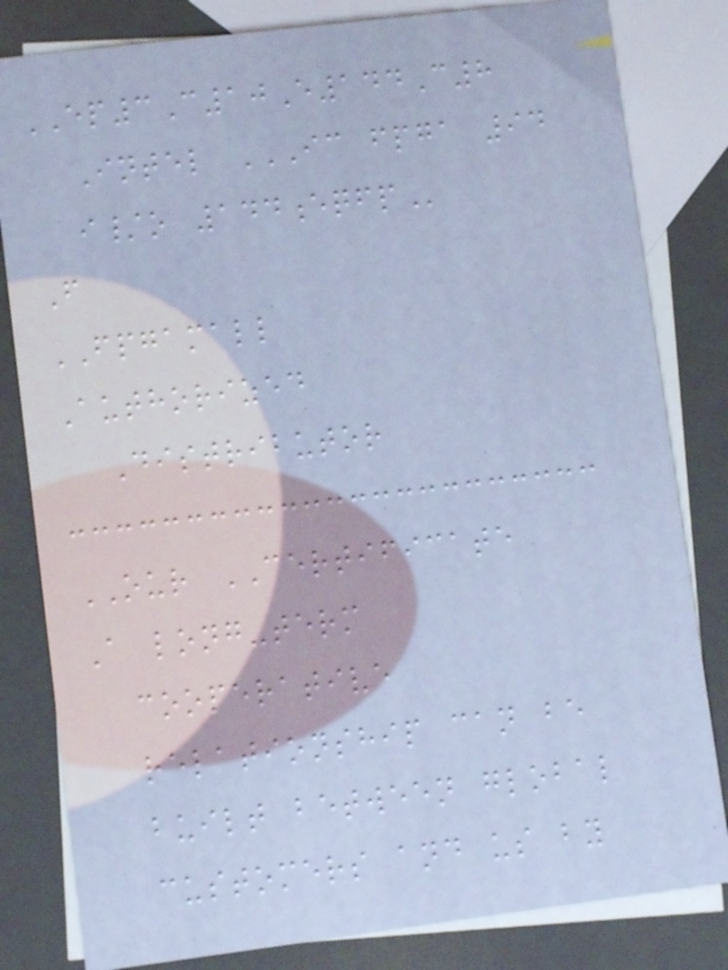EP3C10E144C8
Intel IC FPGA 94
I/O 144EQFP
F
FPGAMALL
Authorized
Distributor
OUR CERTIFICATE
A long-term
cooperative
relationship can be
built between global
customers and us by
